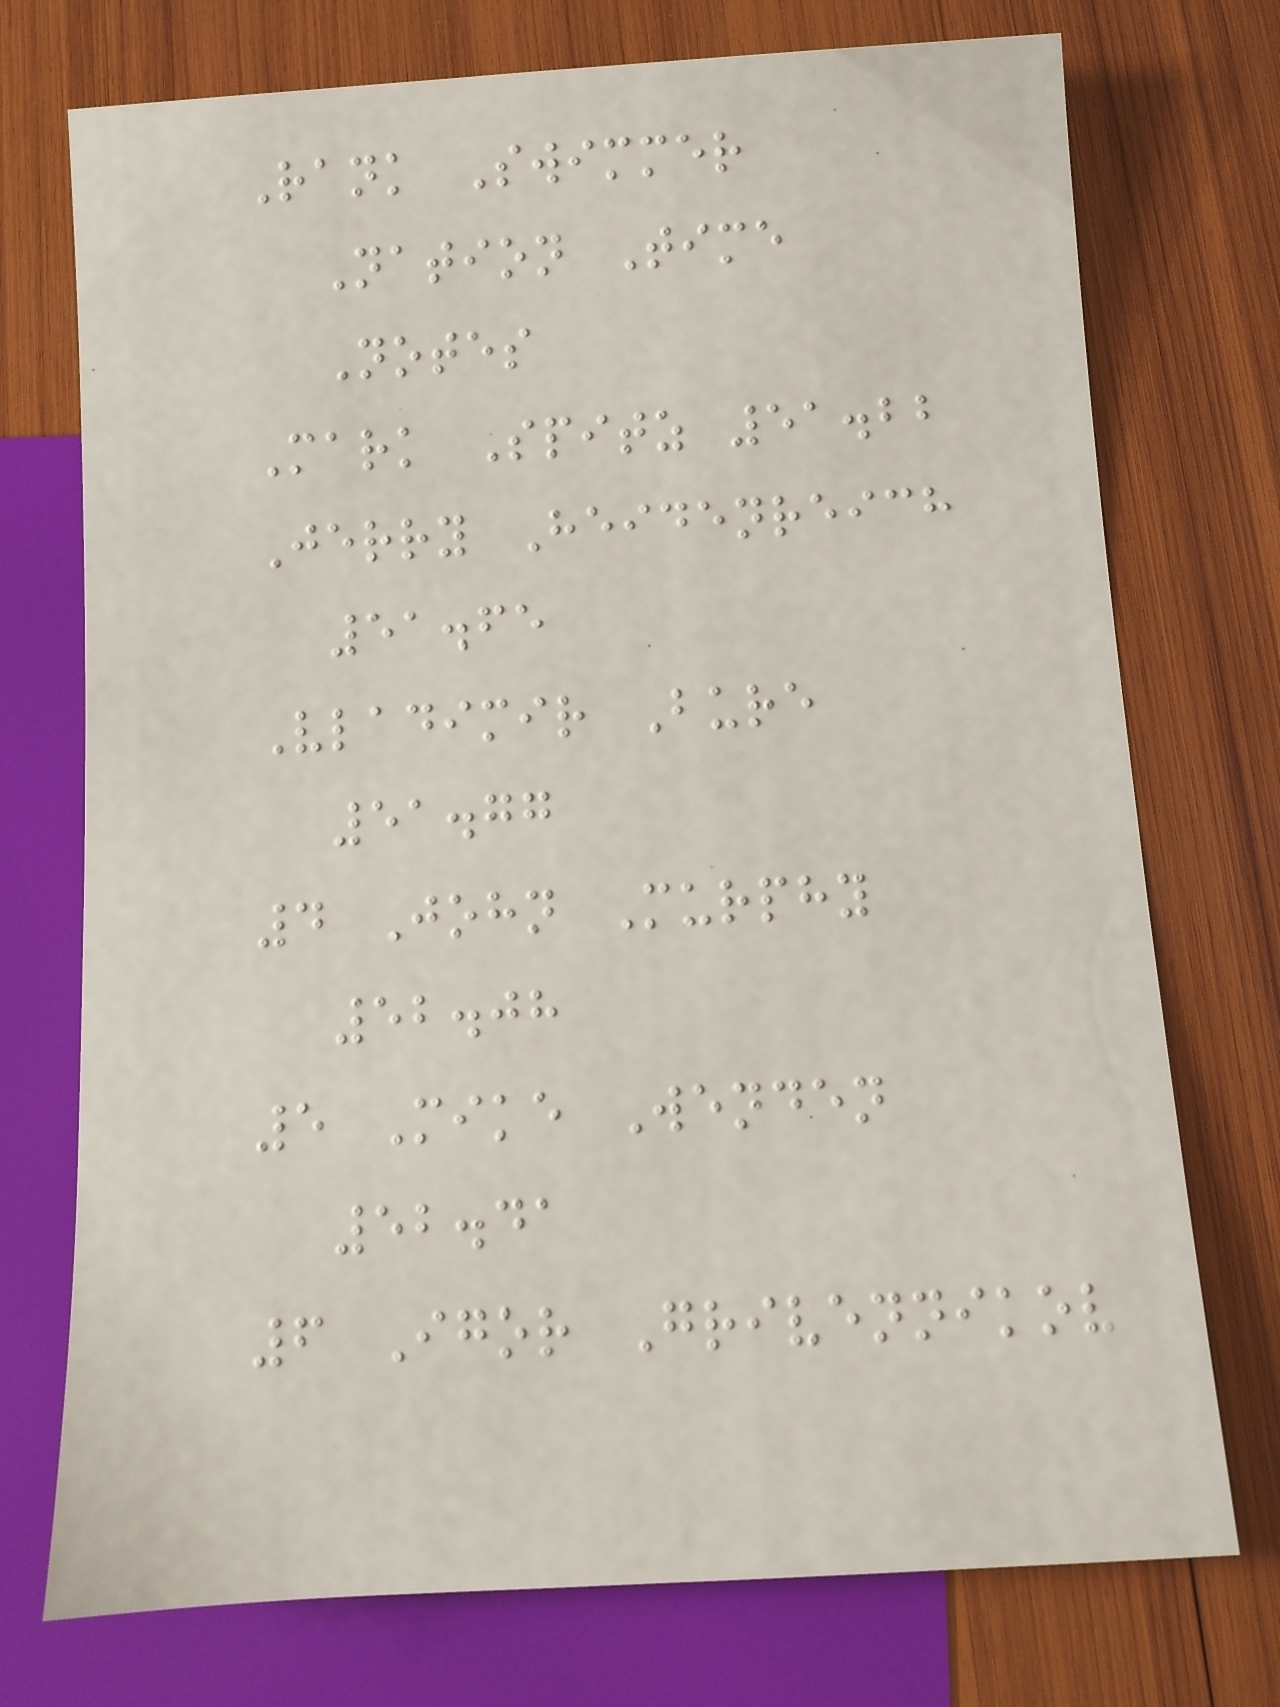Rank Swimmer
Nation Time
Notes
Mark Spitz 51.22
Jerry Heidenreich
51.65
Vladimir Bure
51.77
4 John Murphy
52.08
5 Mike Wenden
52.41
6 Igor Grivennikov
